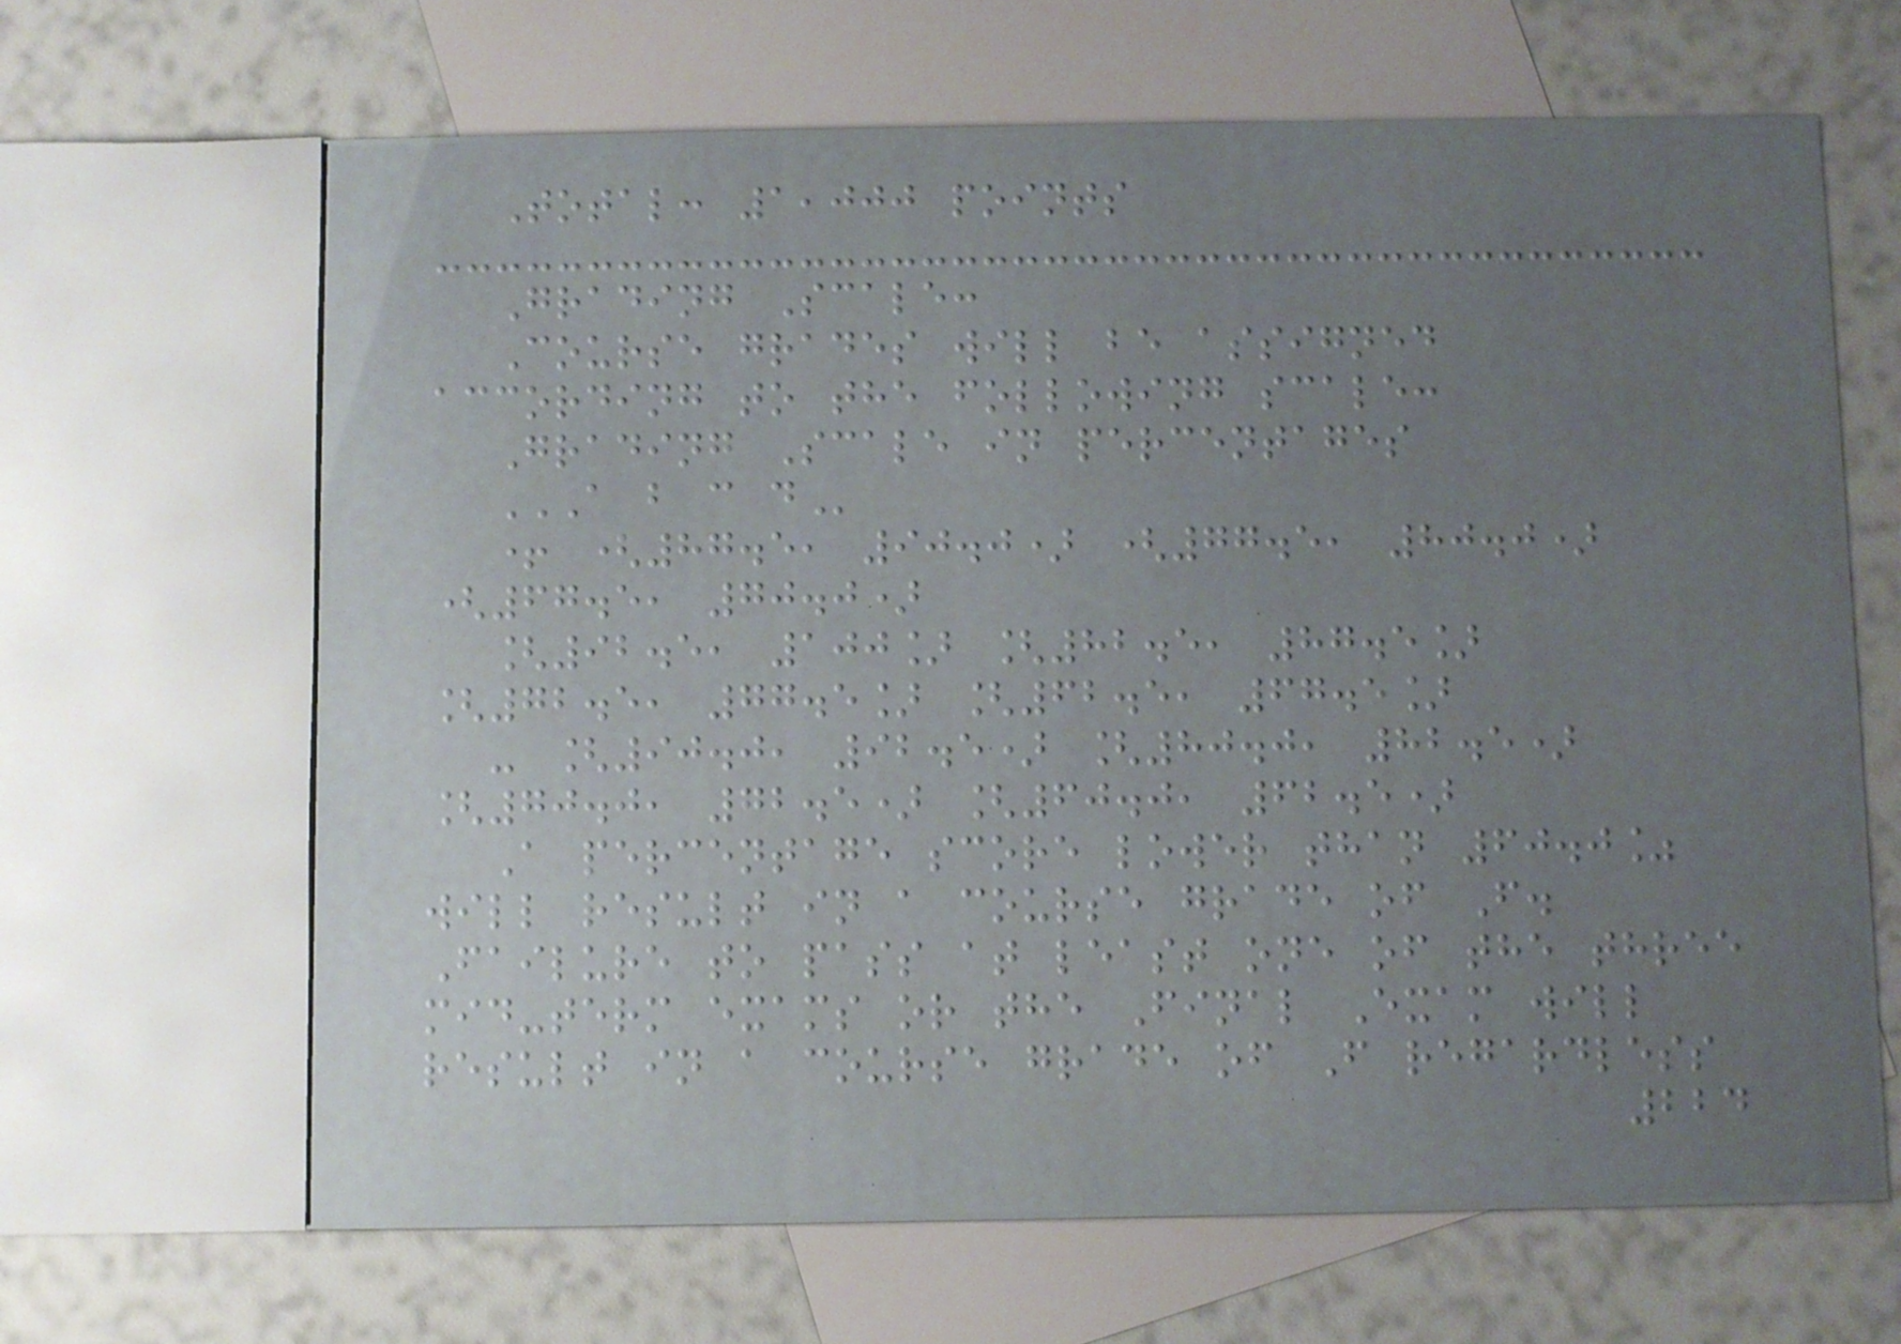Total: 1,000 points
Grading Scale:
Course grades will be assigned
according to the following scale:
Grading Scale in percentages
A B C D
+ (87.5, 90.0) (77.5, 80.0)
(67.5, 70.0)
[92.5, 100] [82.5, 87.5]
[72.5, 77.5] [62.5, 67.5]
- [90.0, 92.5) [80.0, 82.5)
[70.0, 72.5) [60.0, 62.5)
A percentage score lower than 60.0%
will result in a course grade of F.
Failure to pass at least one of the three
mid-term exams or the Final Exam will
result in a course grade of F regardless
224
